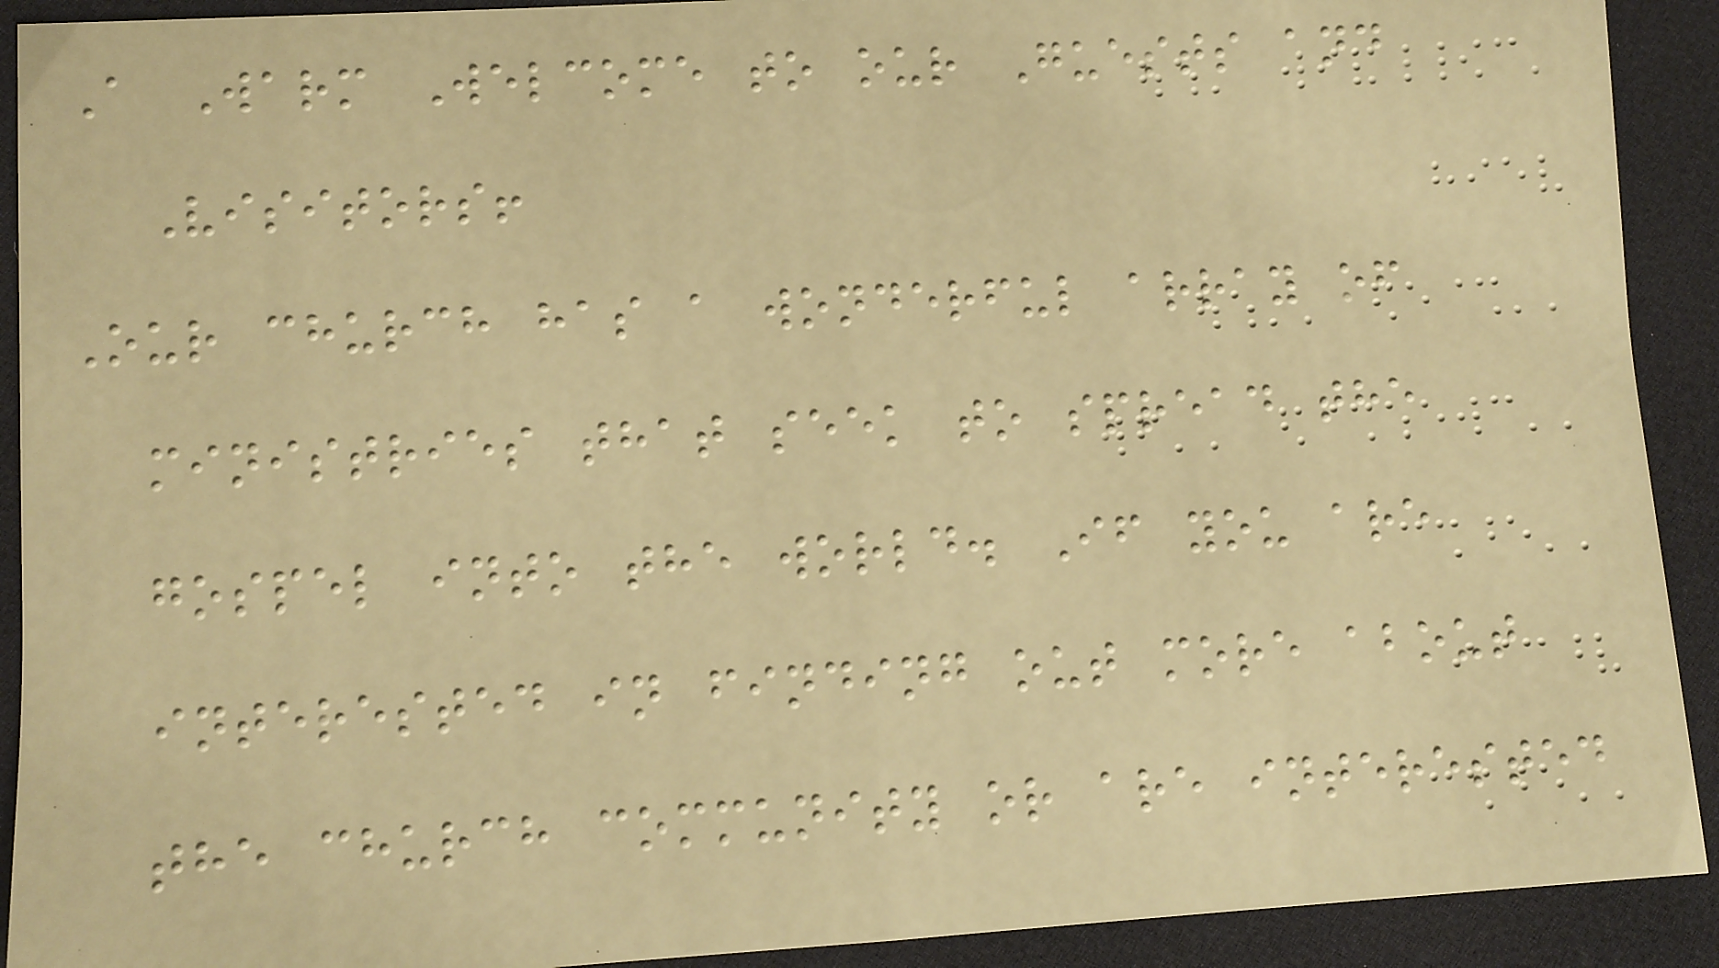A Warm Welcome to our Guests and
Visitors!
Our church has a wonderful array of
ministries that seek to spread the
gospel into the world. If you are
interested in finding out more about
the church community or are interested
